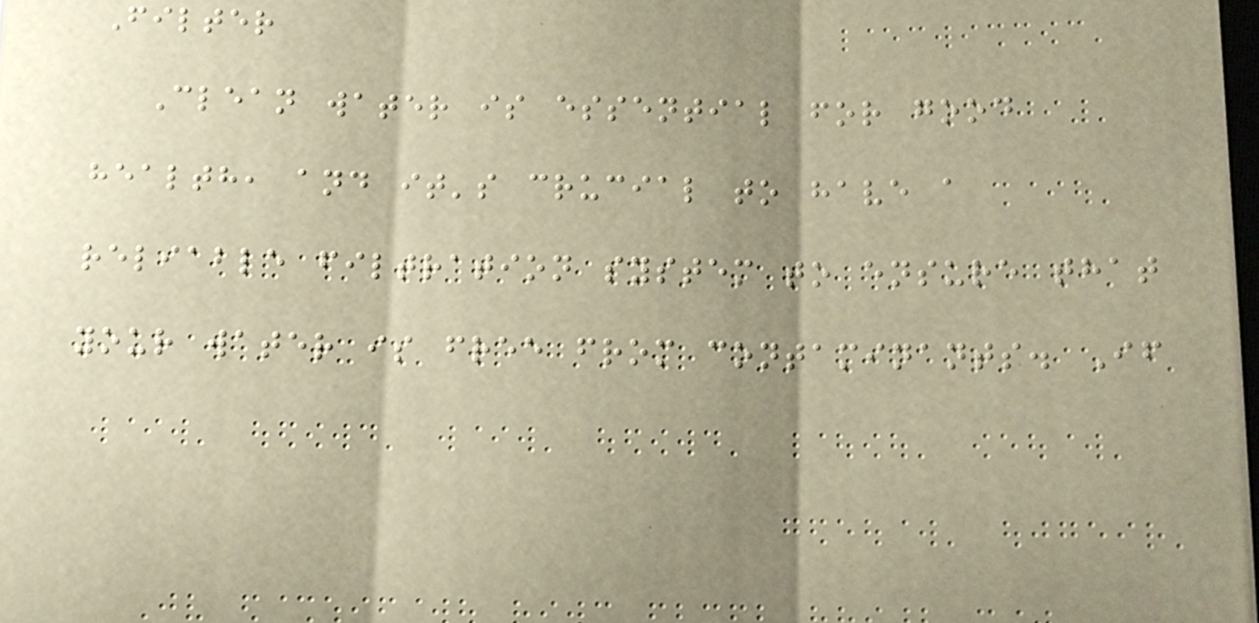Filter
Clean water is essential for good
health, and it's crucial to have a
reliable filtration system to ensure that
your water is free from contaminants. If
